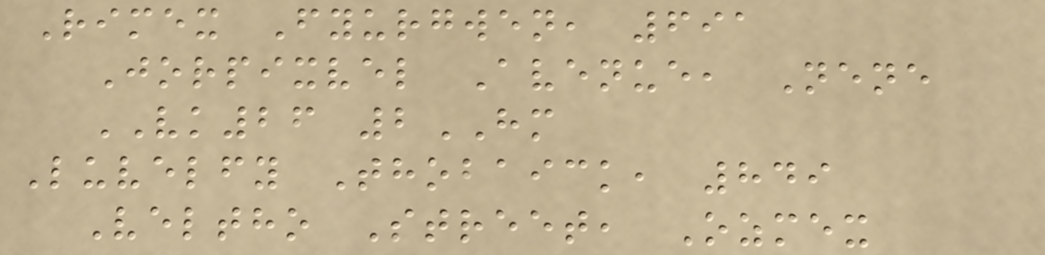Rimex Fyurgwen, 691
Jorpixvel Avenue, Nene
VK26 2HM
Luvelfy Thobaick, 849
Veltho Street, Ozmex
